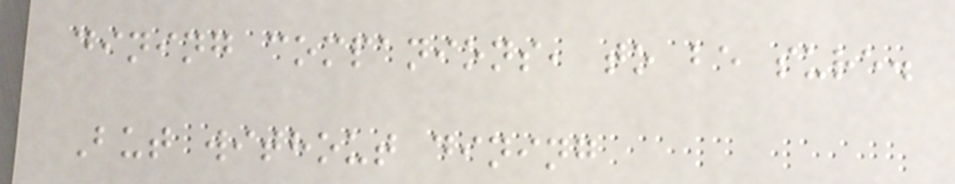dining companions, to be sure.
But without dining
